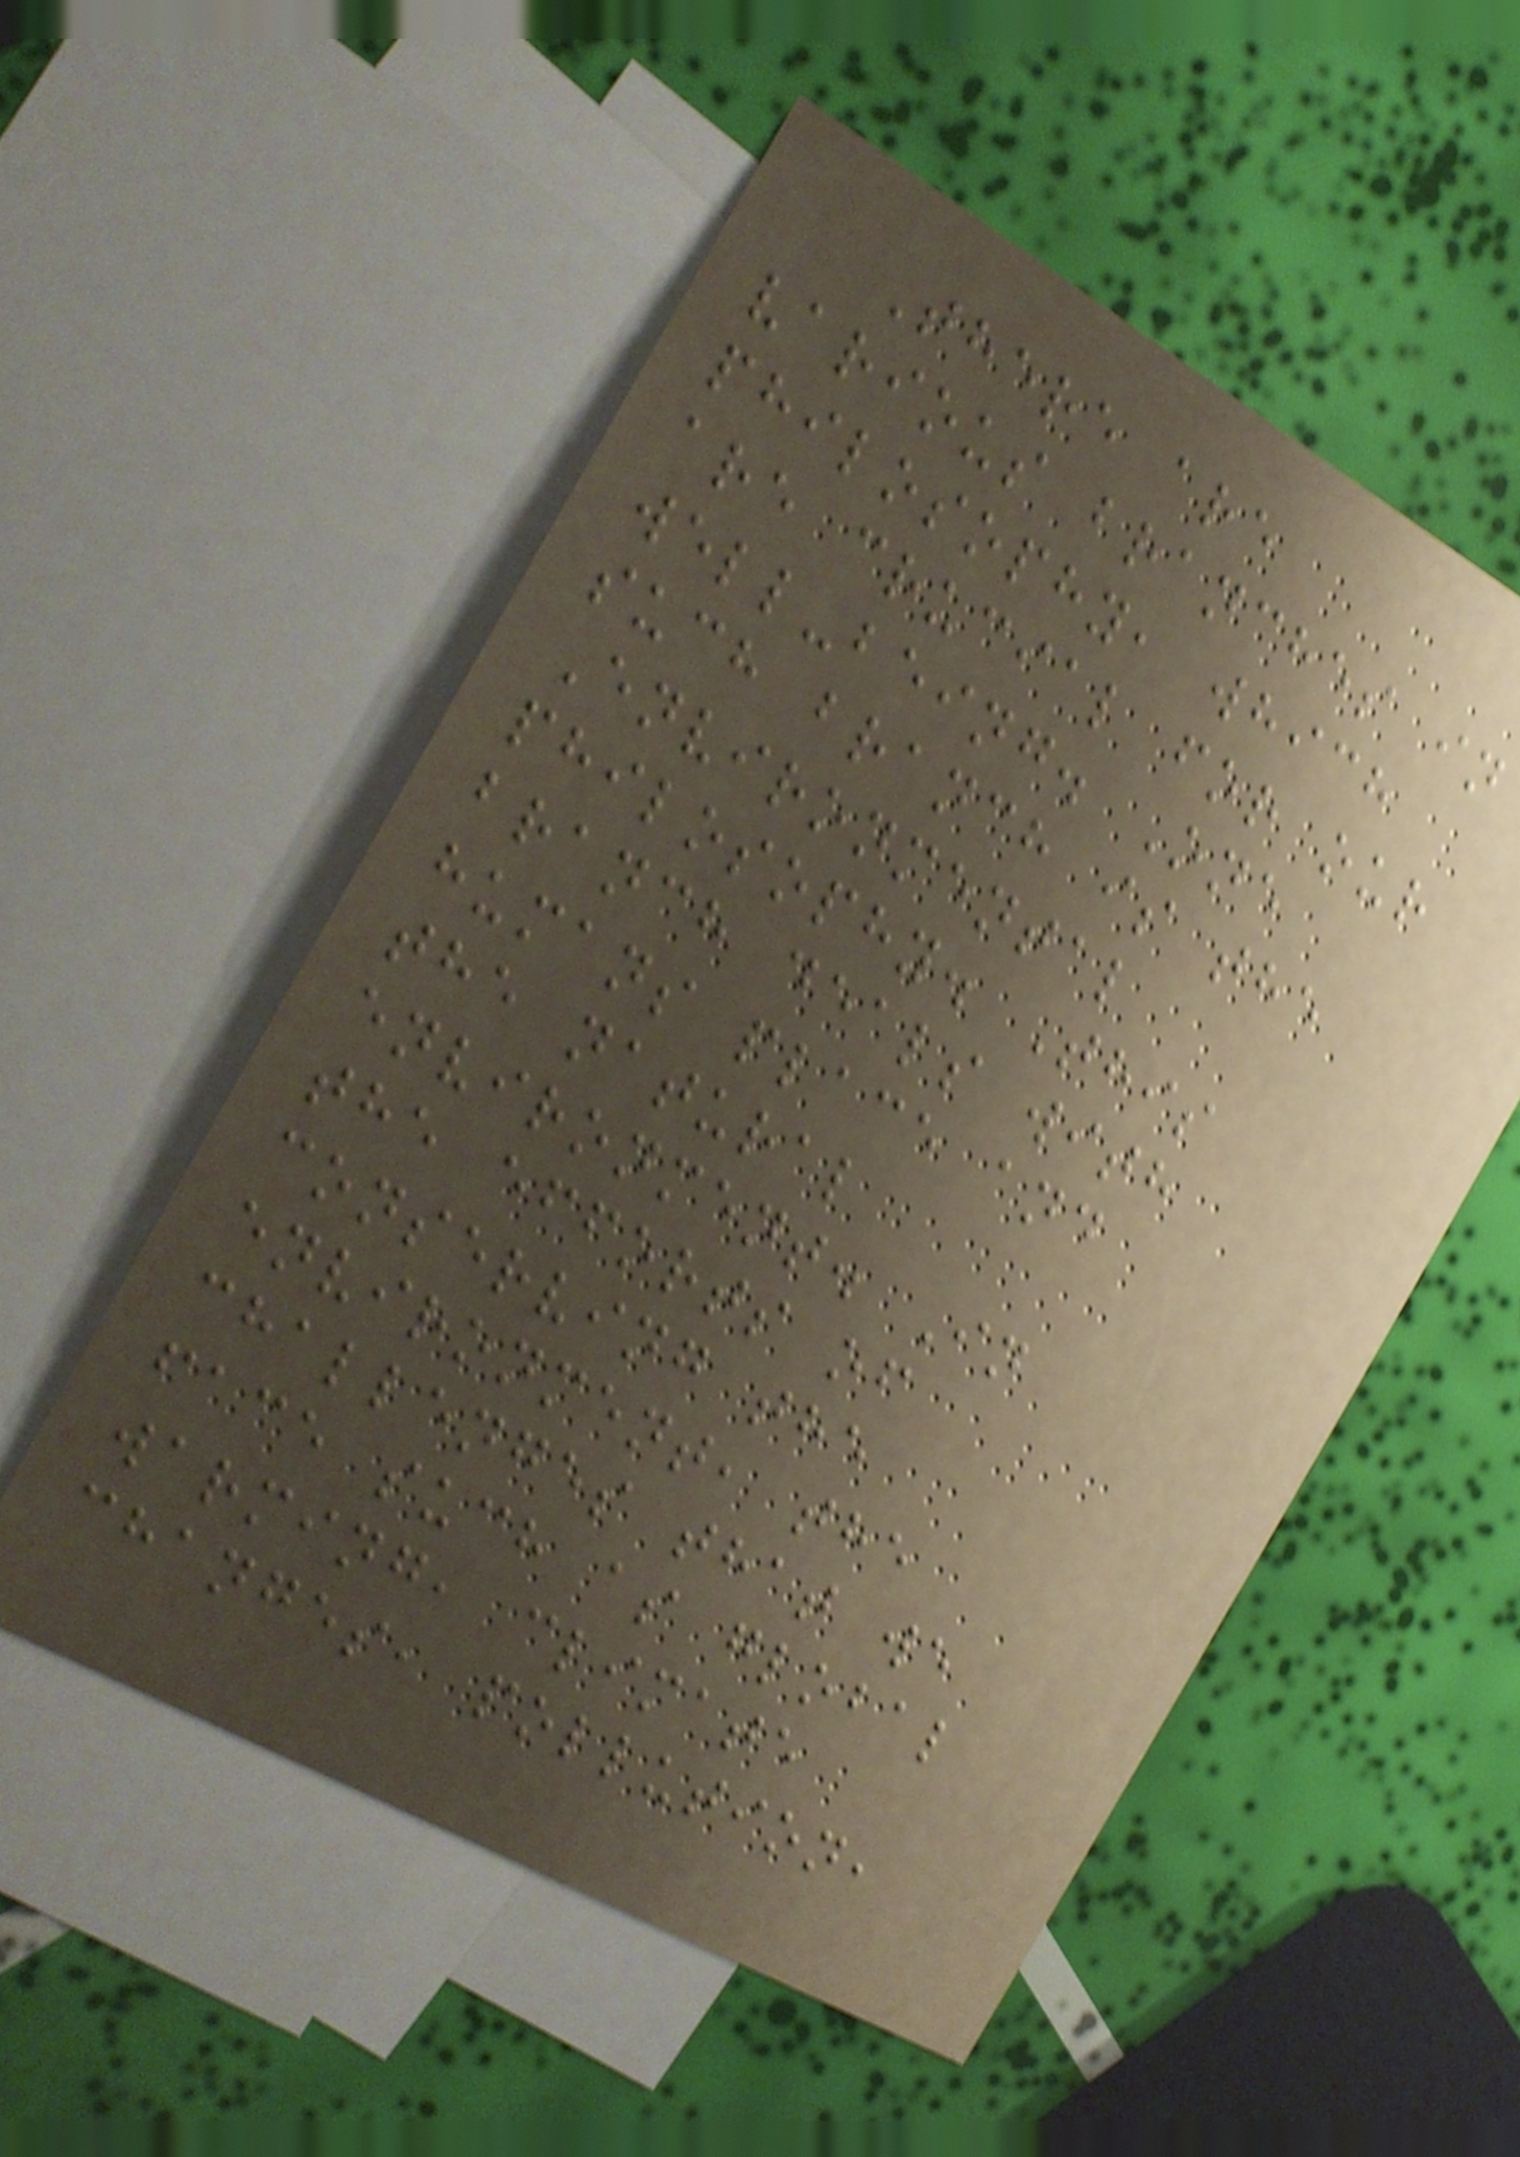There are
various branches in
philosophy, which
are crucial for our
well-being. One
such branch is the
Environmental
philosophy. This
branch deals with
humans place and
the natural
environment. In
the efforts of
conserving the
environment, the
challenges that we
face such as global
warming, climate
changes, pollution,
